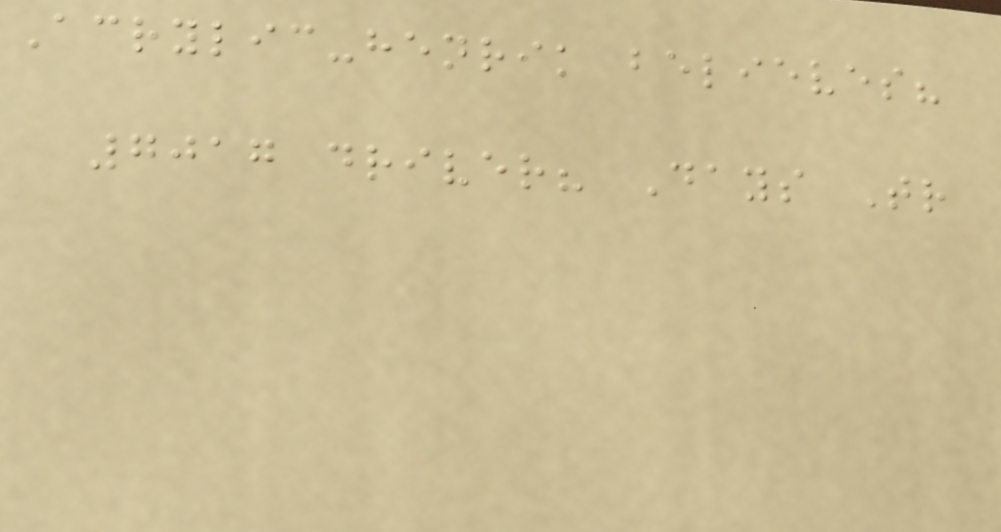Acrylic-henrik believes?
7017 driver? Days Tr
